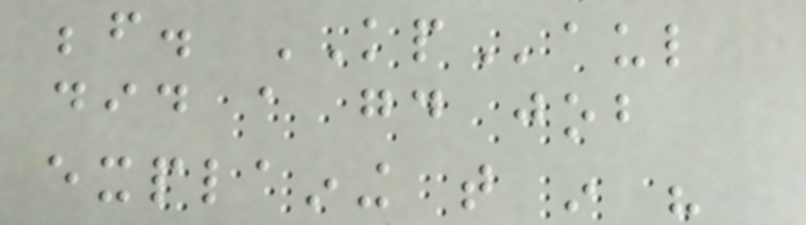before. KPaul
did a good job
explaining that in his
